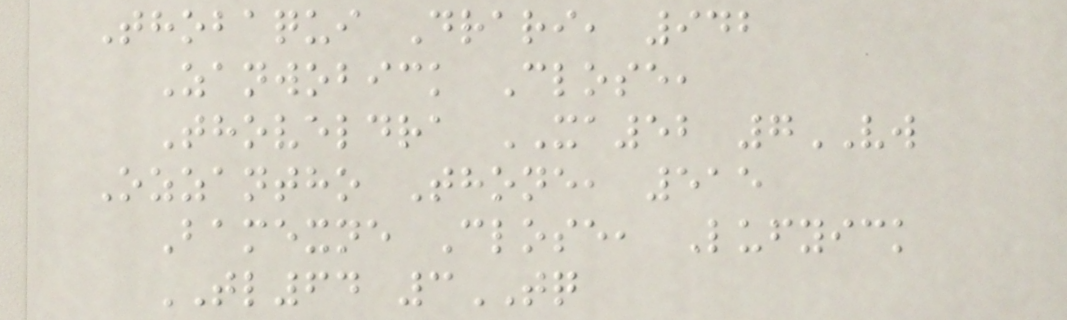Thobaqui Drari, 942
Zanwobick Close,
Thoveldra XA52 7VW
Ozzantho Thone, 515
Bamexne Close, Lufyick
TL64 3TQ
